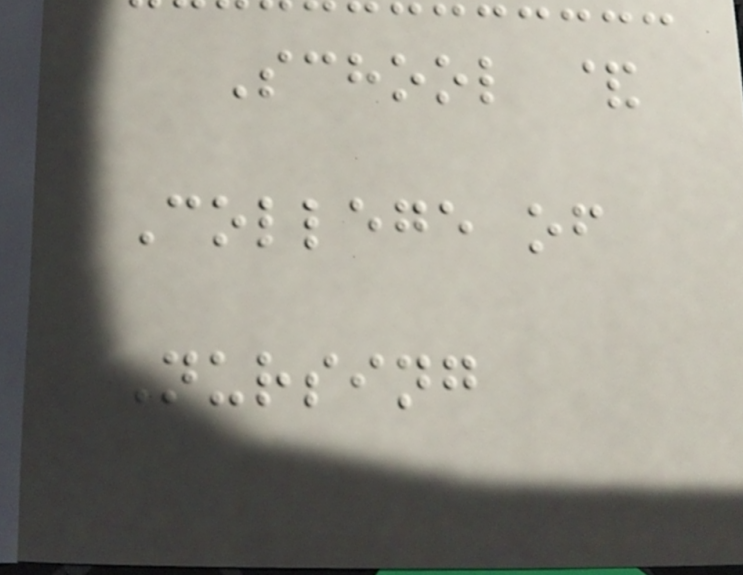School &
College of
Nursing
